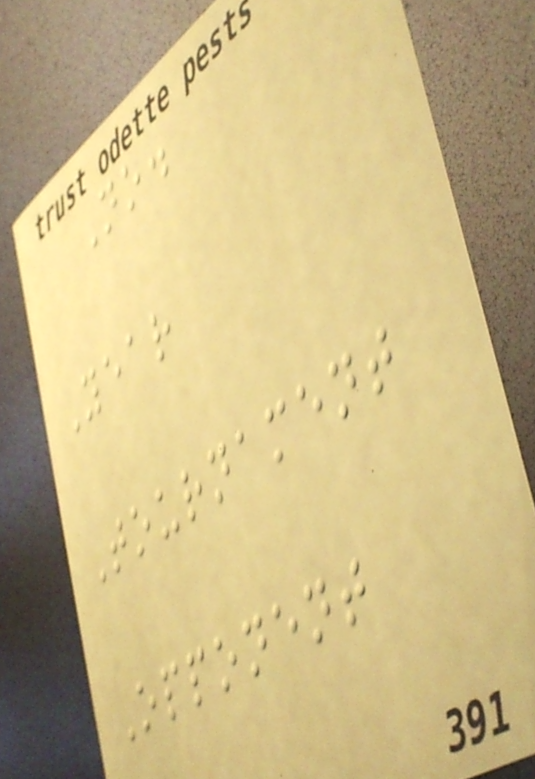No.
Year
Tournament
Opponent
